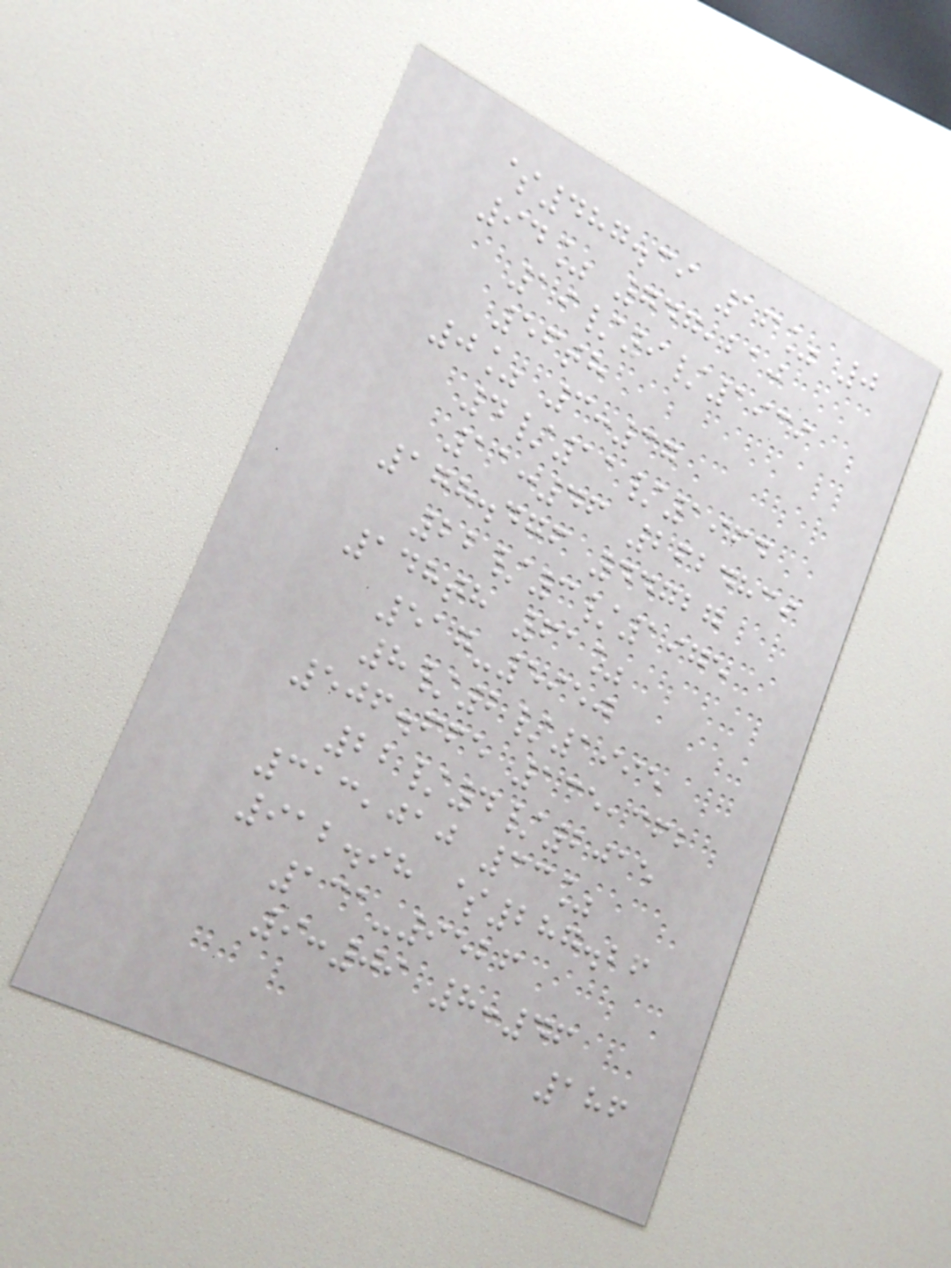$487.39 16% 0
94% 747,210
19/9/1939
56th
0% 3:37
4/11/1964
11:46 2624839
178.476 44727
22/3/1975
148th 61%
517-5950
8/2/1995
506.665 135,362
22/4/2015
313,010 33%
912.98 $287.26
131-9526
9:09 8:46
186
